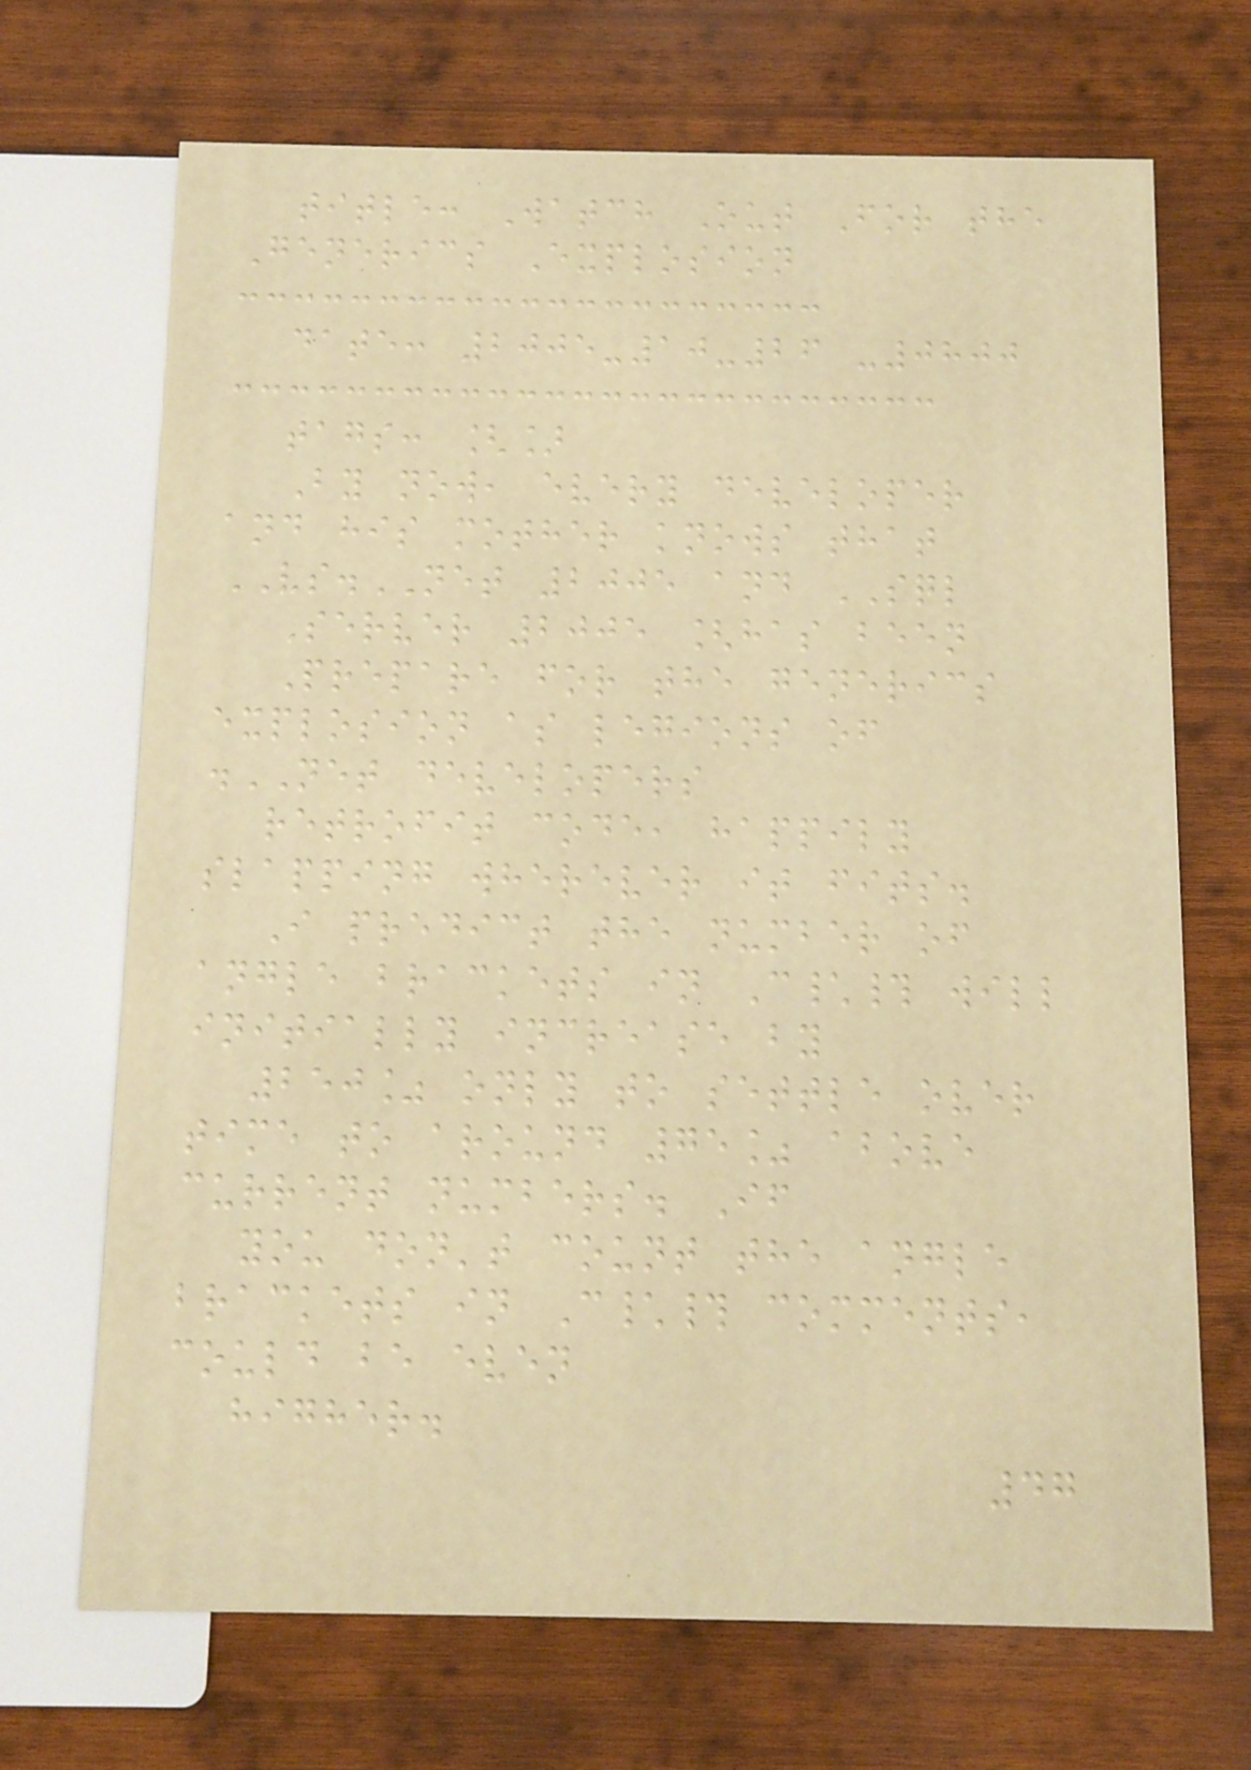title: Watch Out For the
Generics Explosion
date: 2005-10-26 -0800
tags: []
By now, every developer
and his mother knows that
VS.NET 2005 and SQL
Server 2005 [has been
Prepare for the generics
explosion as legions of
.NET developers
retrofit code, happily
slapping wherever it fits.
I predict the number of
angle brackets in C\# will
initially increase by
250% only to settle over
time to around 75% above
current numbers. If
you don't count the angle
brackets in C\# comments,
could be even
higher.
47
